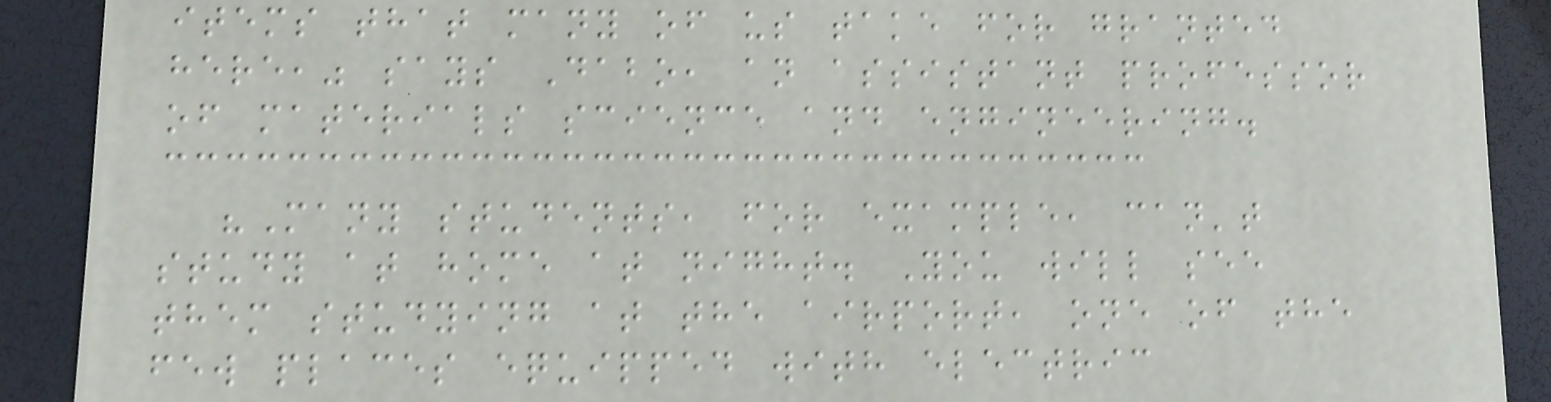items that many of us take for granted
here," says Dabo, an assistant professor
of materials science and engineering.
"Many students, for example, can't
study at home at night. You will see
them studying at the airport, one of the
few places equipped with electric
